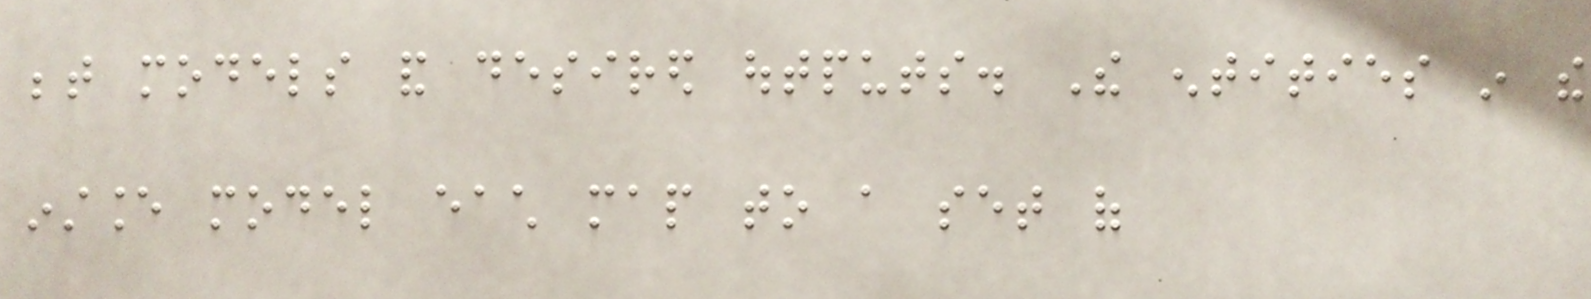between models and desired outputs. The entities in the
instance model each map to a set of
